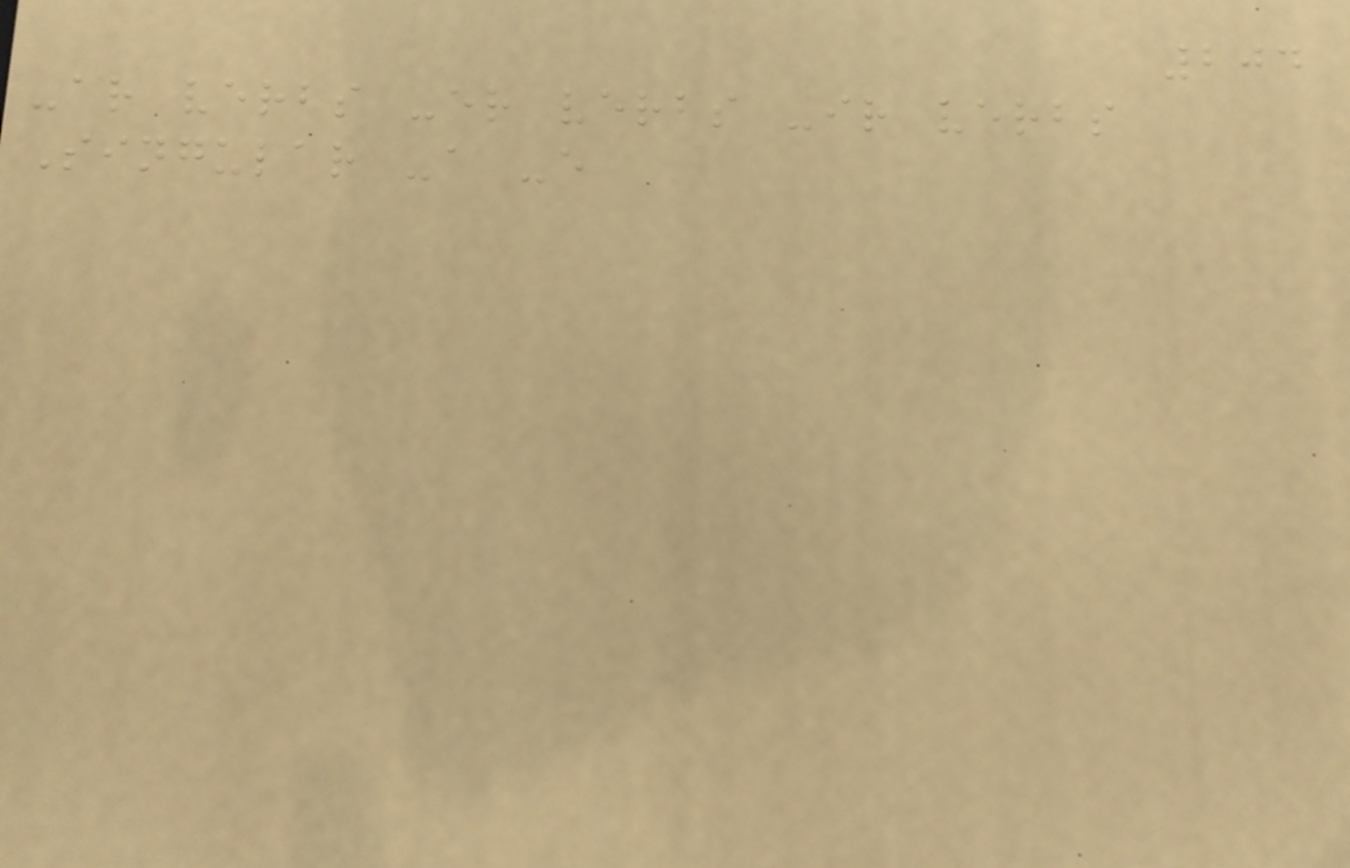204
-ar verbs -er verbs -ir verbs
Singular -a -e
